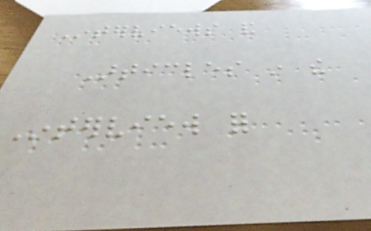Interviews and
Articles in the
Interview for
